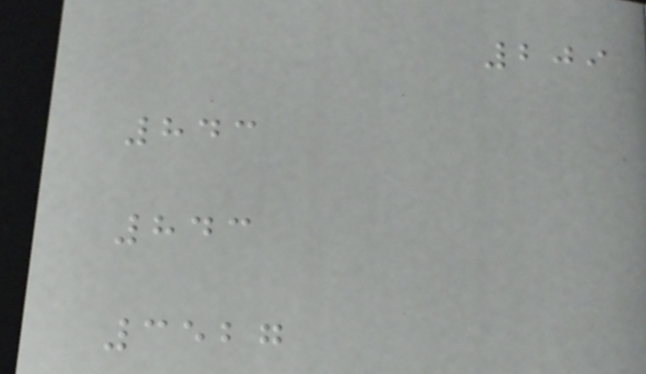209
843
843
3527
